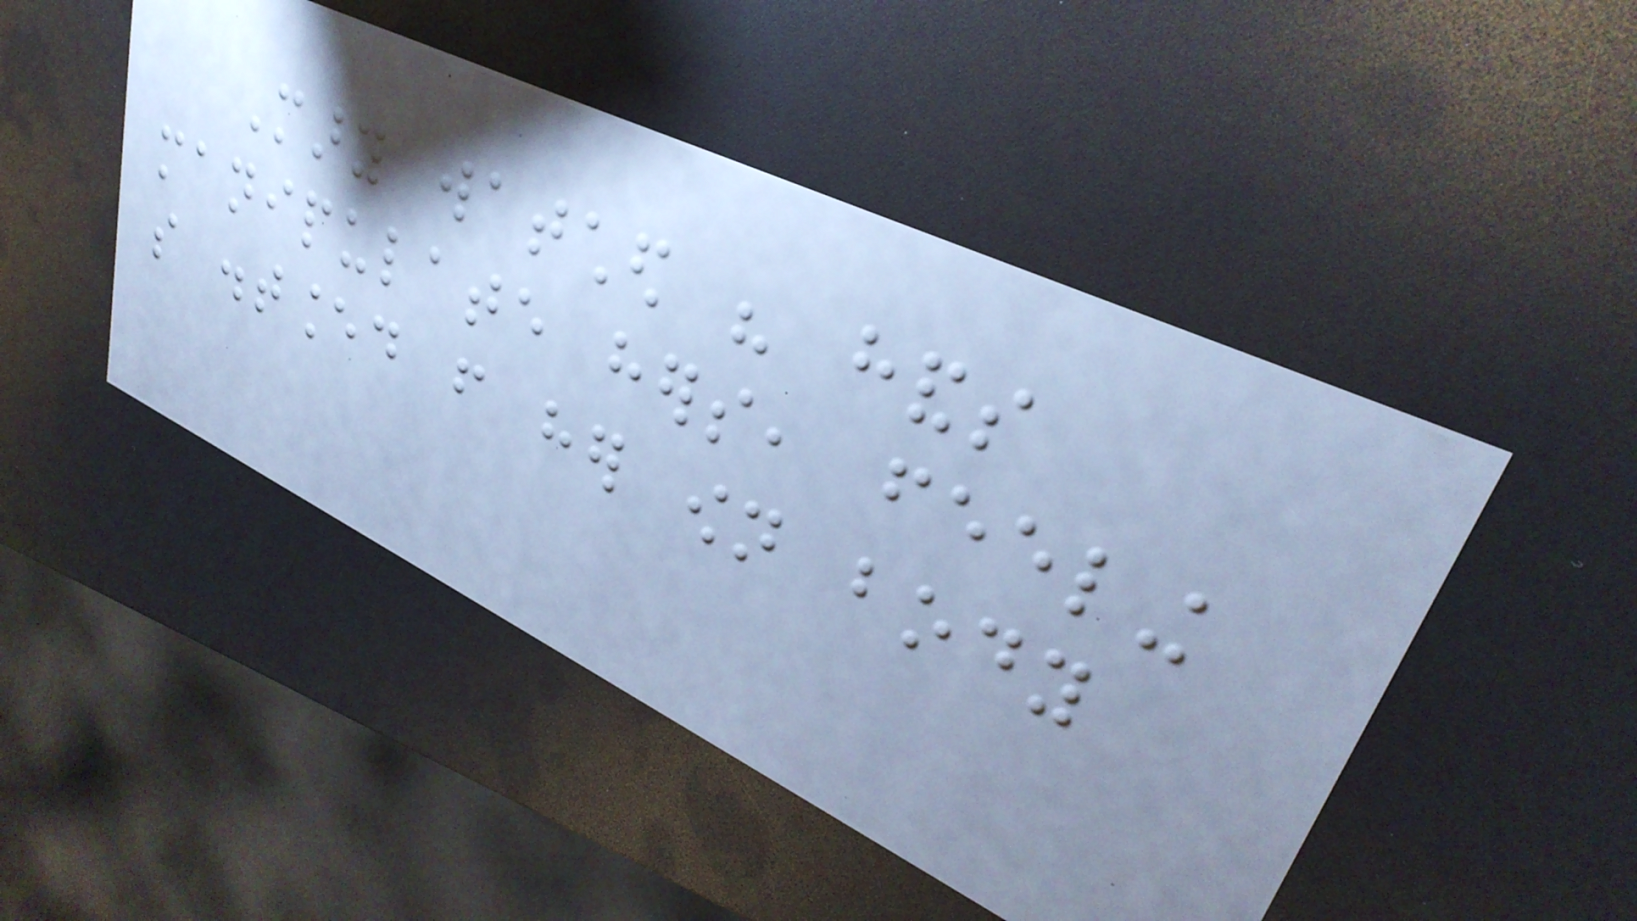Mary watched his hands
manipulate hers, feeling
so distanced from her own body
